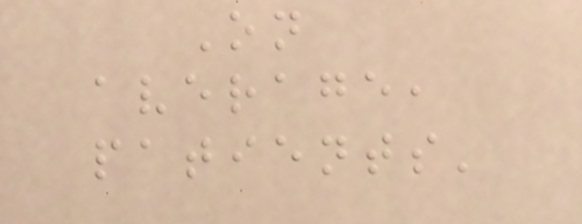On
average,
patients'
